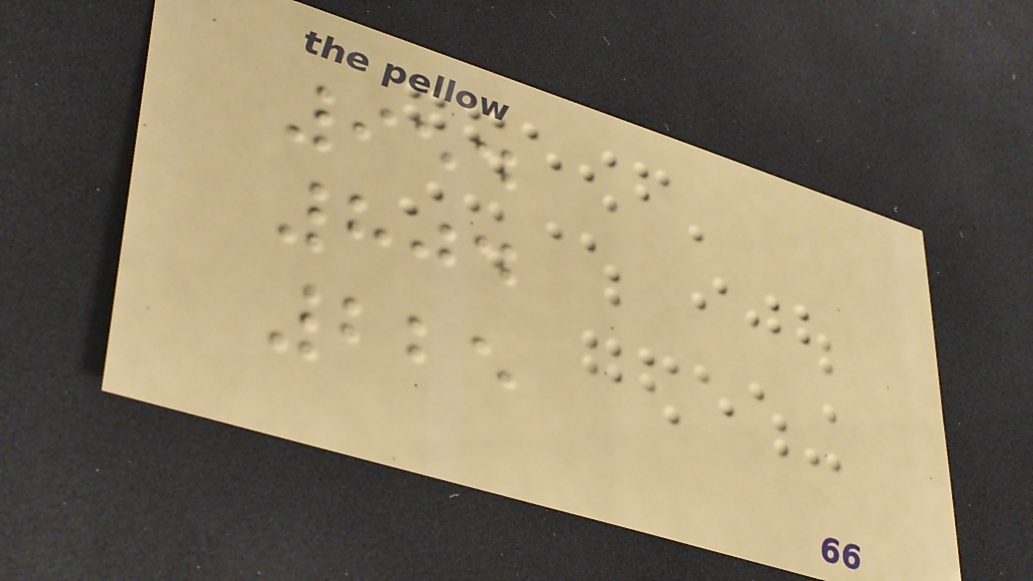954
804
225
